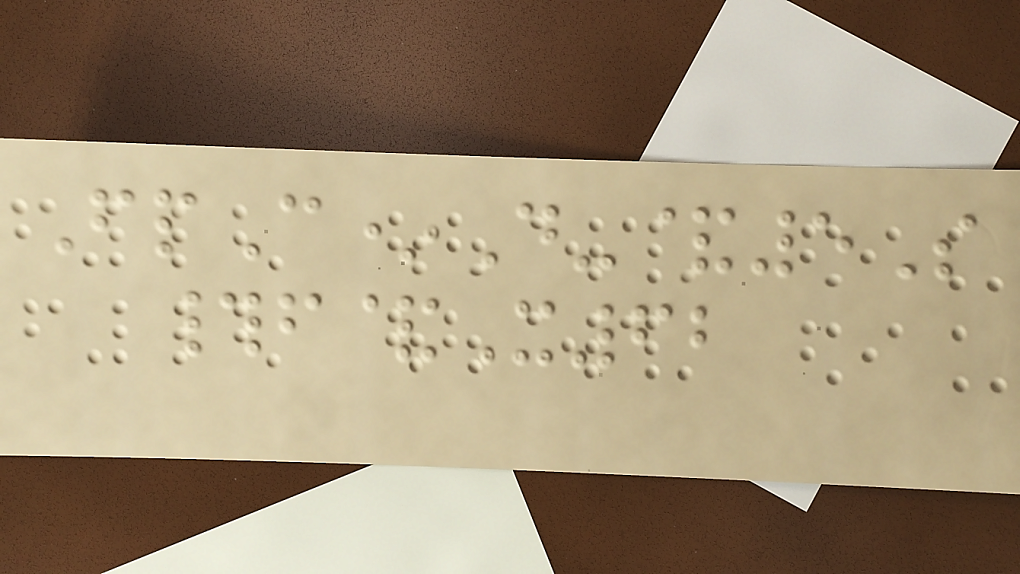FpC*D-&5S
#f&X62
